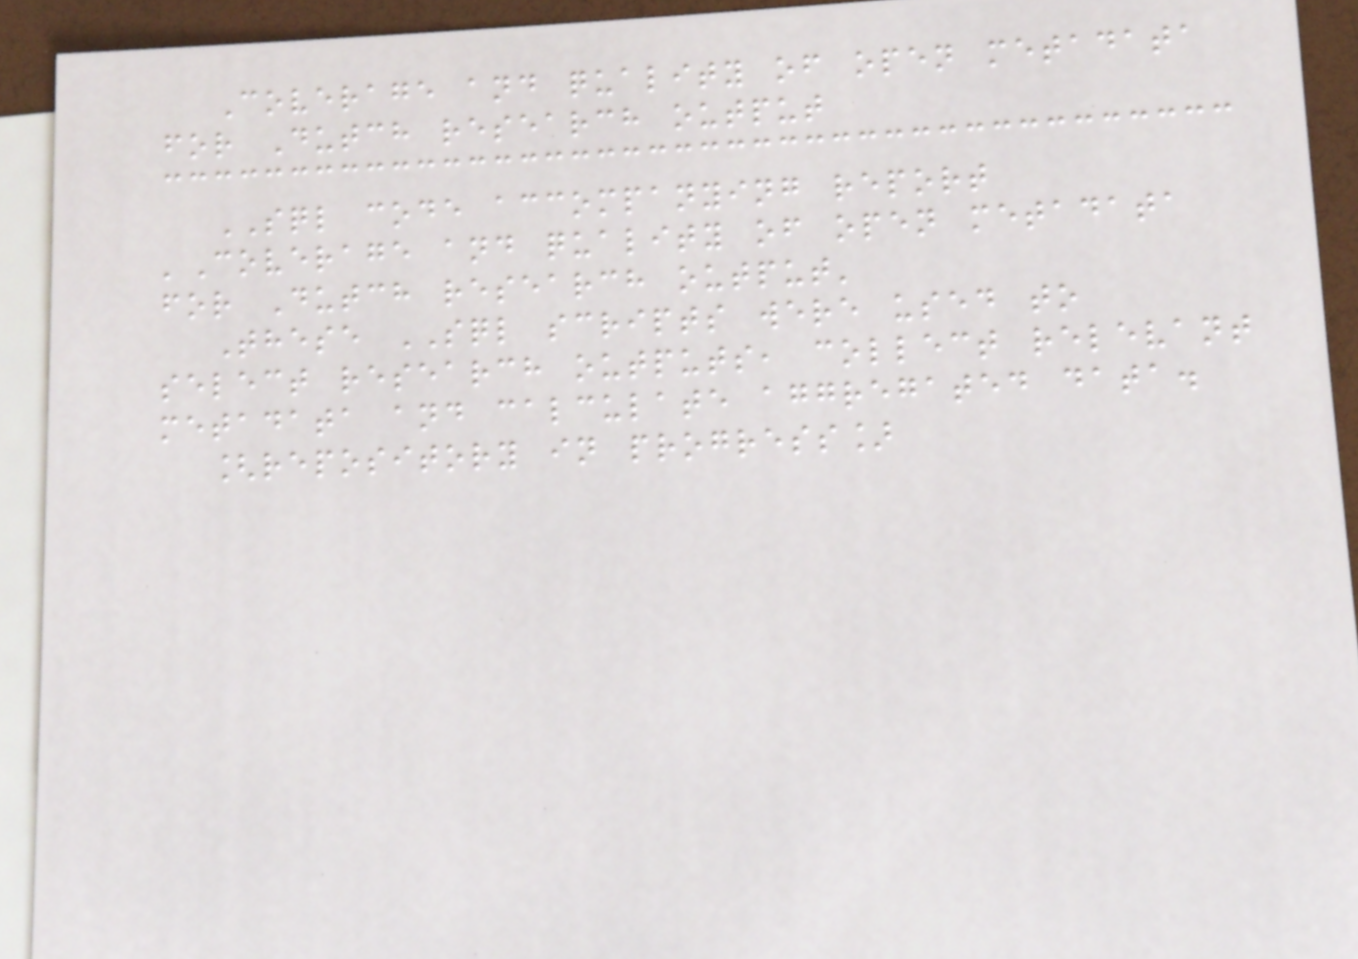Coverage and quality of open metadata
for Dutch research output
SQL code accompanying report
'Coverage and quality of open metadata
for Dutch research output'
These SQL scripts were used to
select research outputs, collect relevant
metadata and calculate aggregated data.
[repository in progress]
